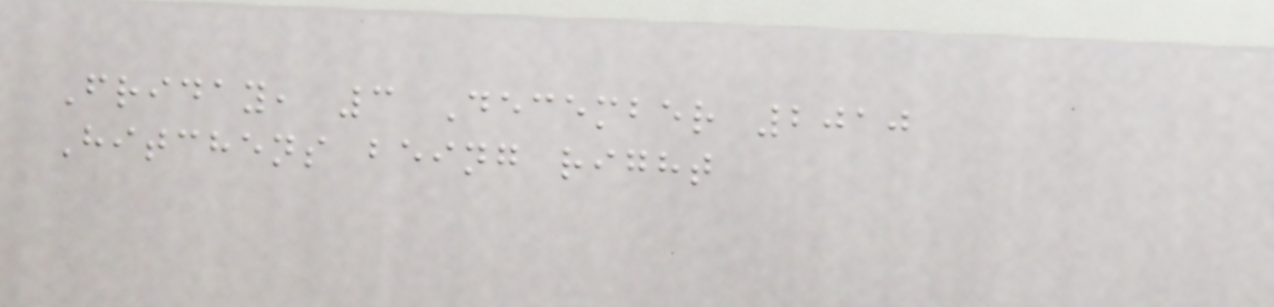Friday, 3 December 2010
Hitchens being right
